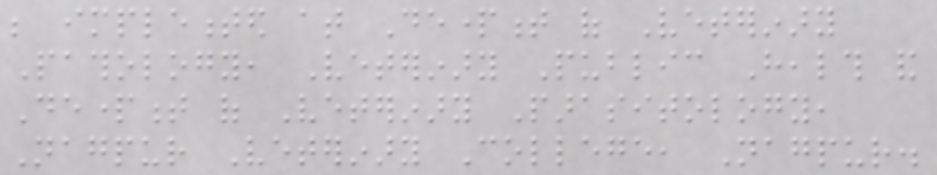be implemented at Department of Veterinary
Pathology, Veterinary Public Health and
Department of Veterinary Parasitology,
Nagpur Veterinary College, Nagpur.
